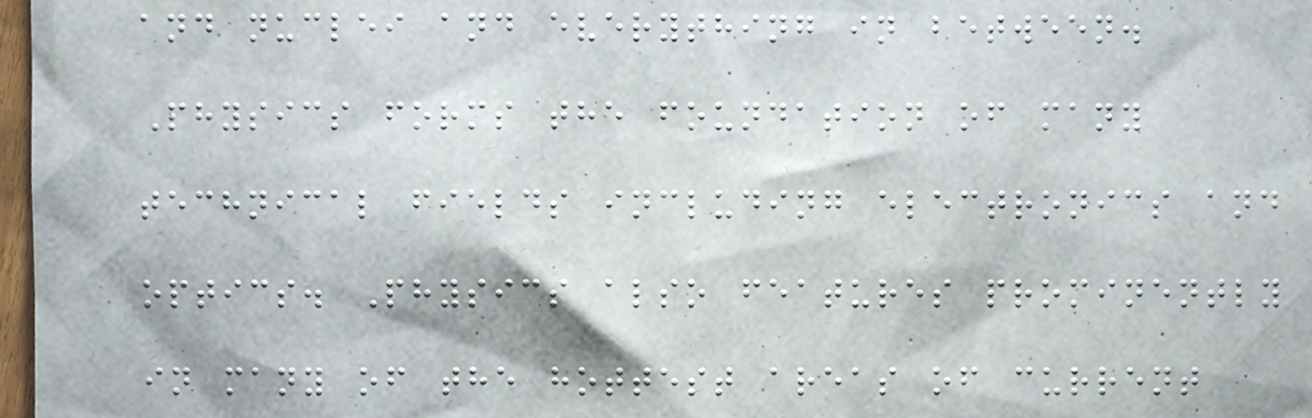and nuclei and everything in between.
Physics forms the foundation of many
technical fields including electronics and
optics. Physics also features prominently
in many of the hottest areas of current
